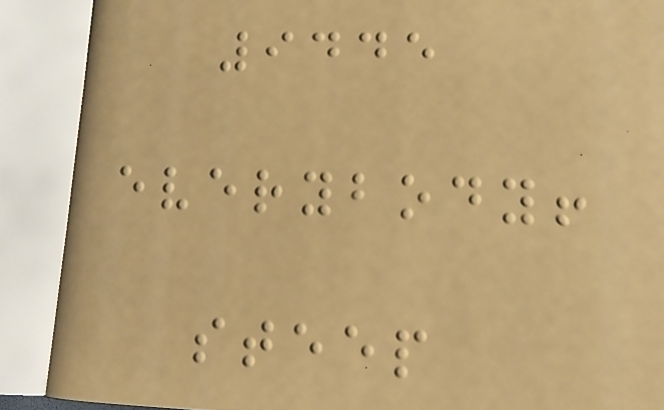9445
everybody!
steep
